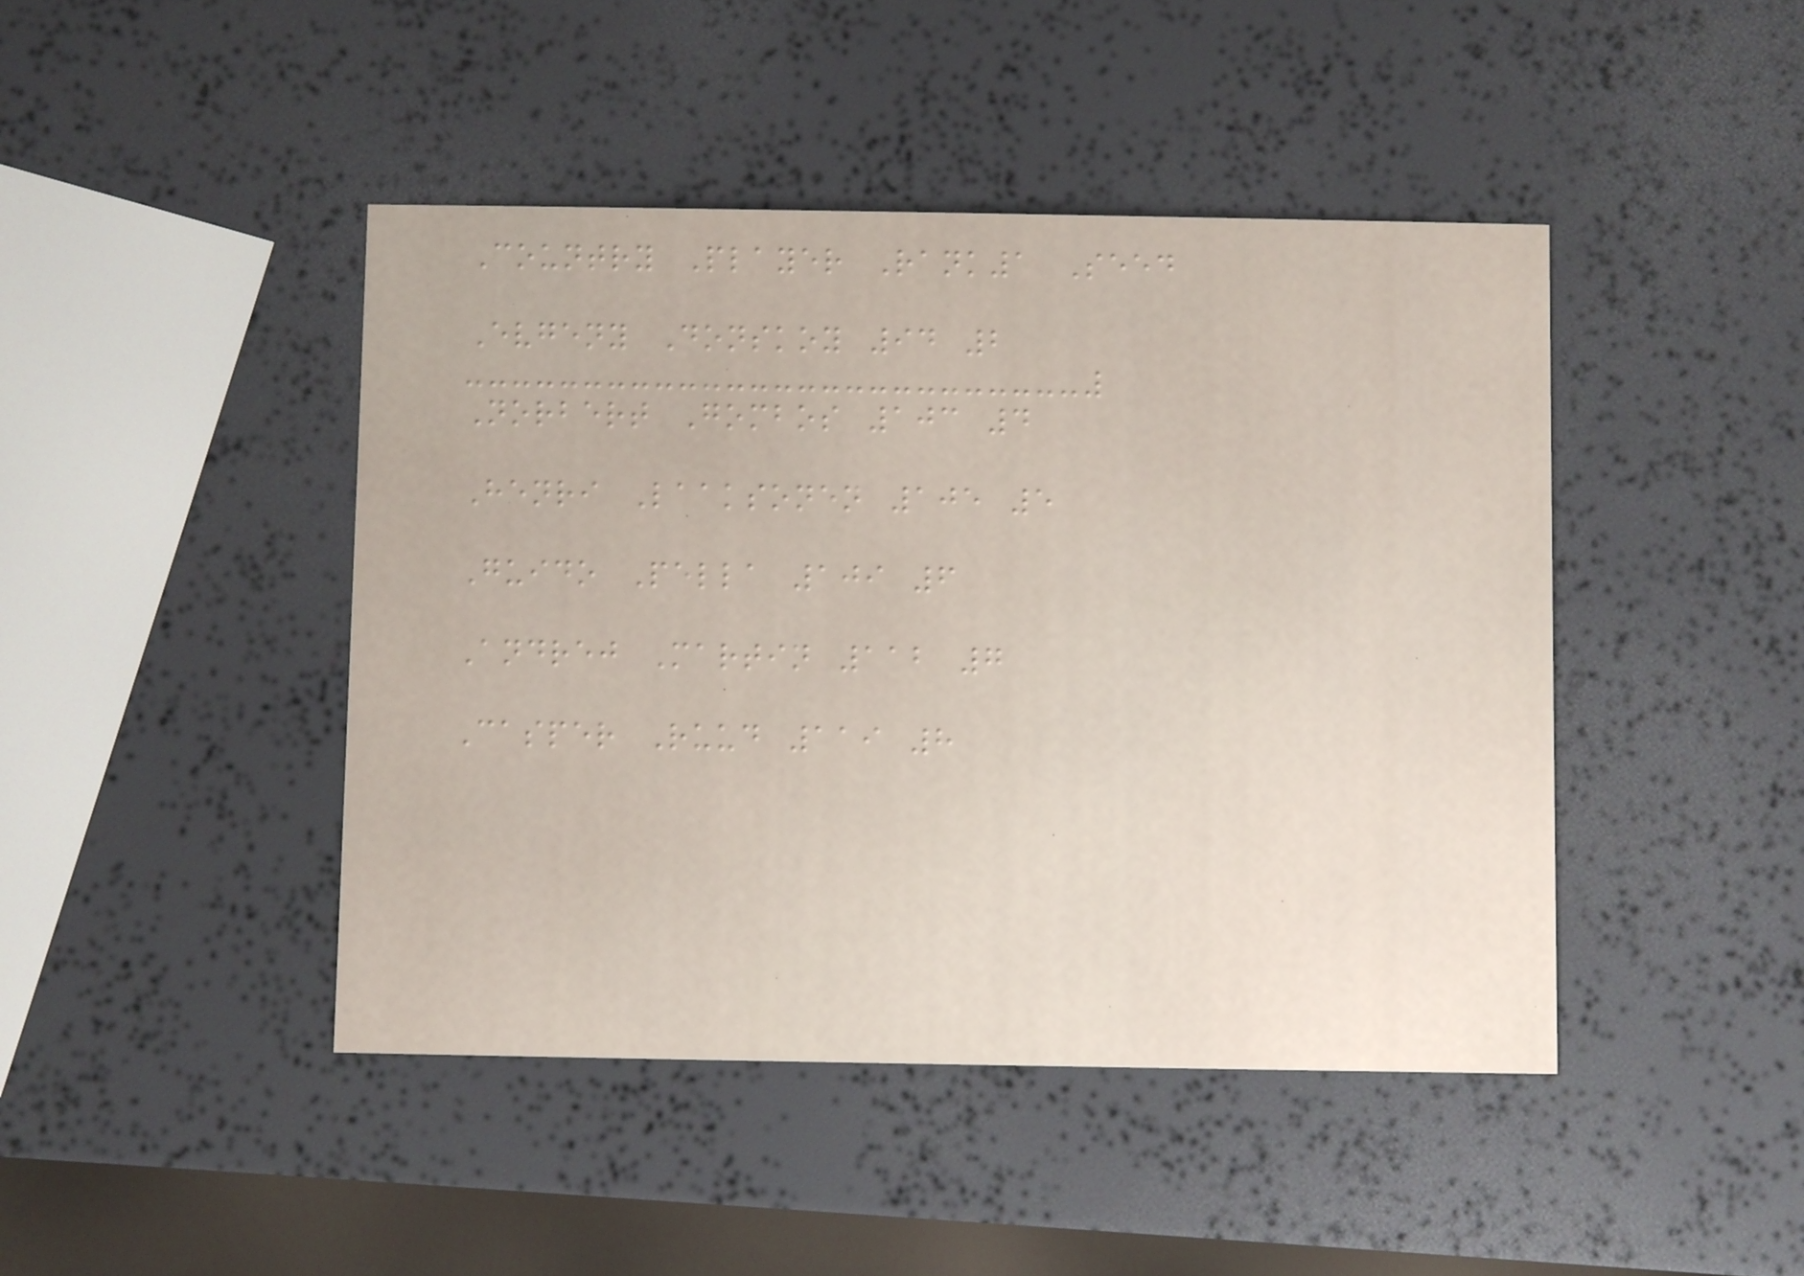Country Player Rank1 Seed
Evgeny Donskoy 94 2
Norbert Gombos 103 4
Henri Laaksonen 105 5
Guido Pella 109 6
Andrej Martin 112 7
Casper Ruud 119 8
